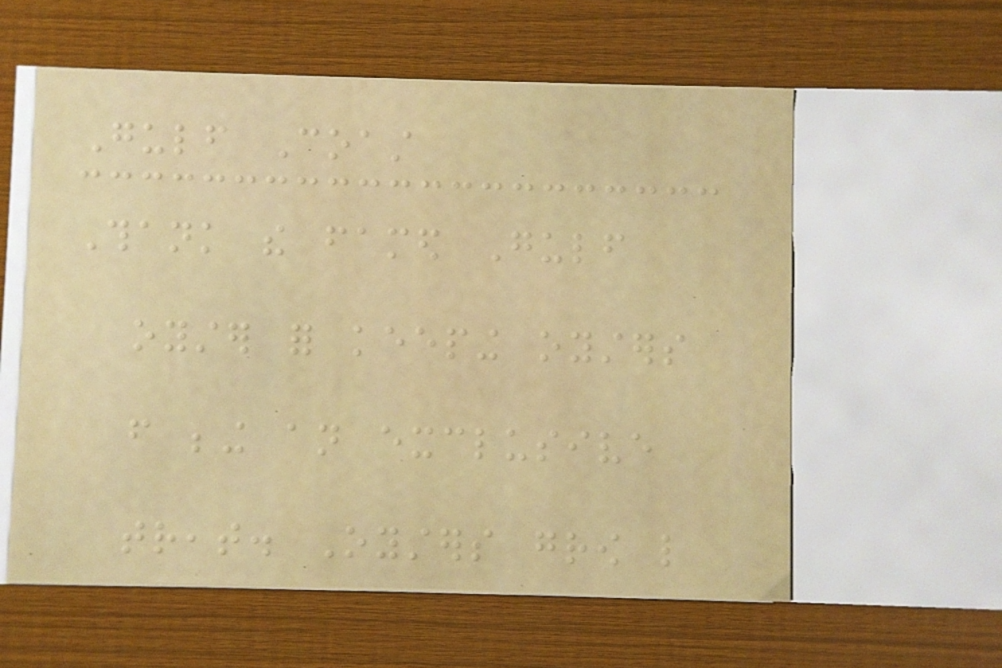Gulf Coast
Thank the famed Gulf
oyster for keeping oysters
from being an exclusive
treat. Oysters grow like
